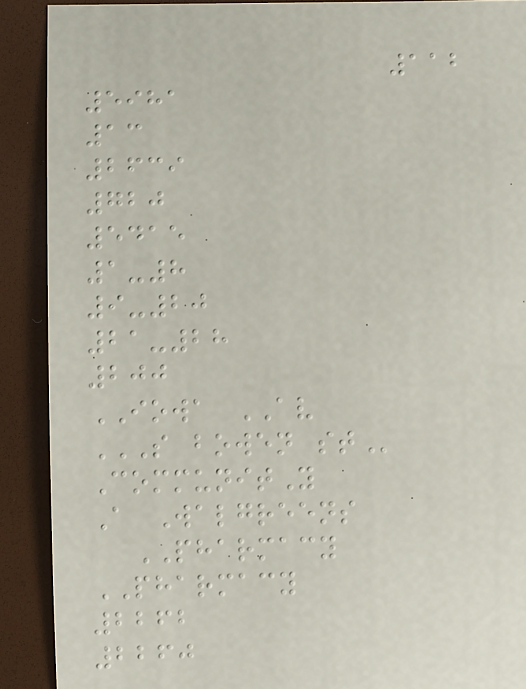112
5981
13
2639
720
5415
1-8
9-20
21-28
200
IOWA AV
S BOWEN ST
CommunitY
A Walgreens
PHARMACY
PHARMACY
2262
2260
